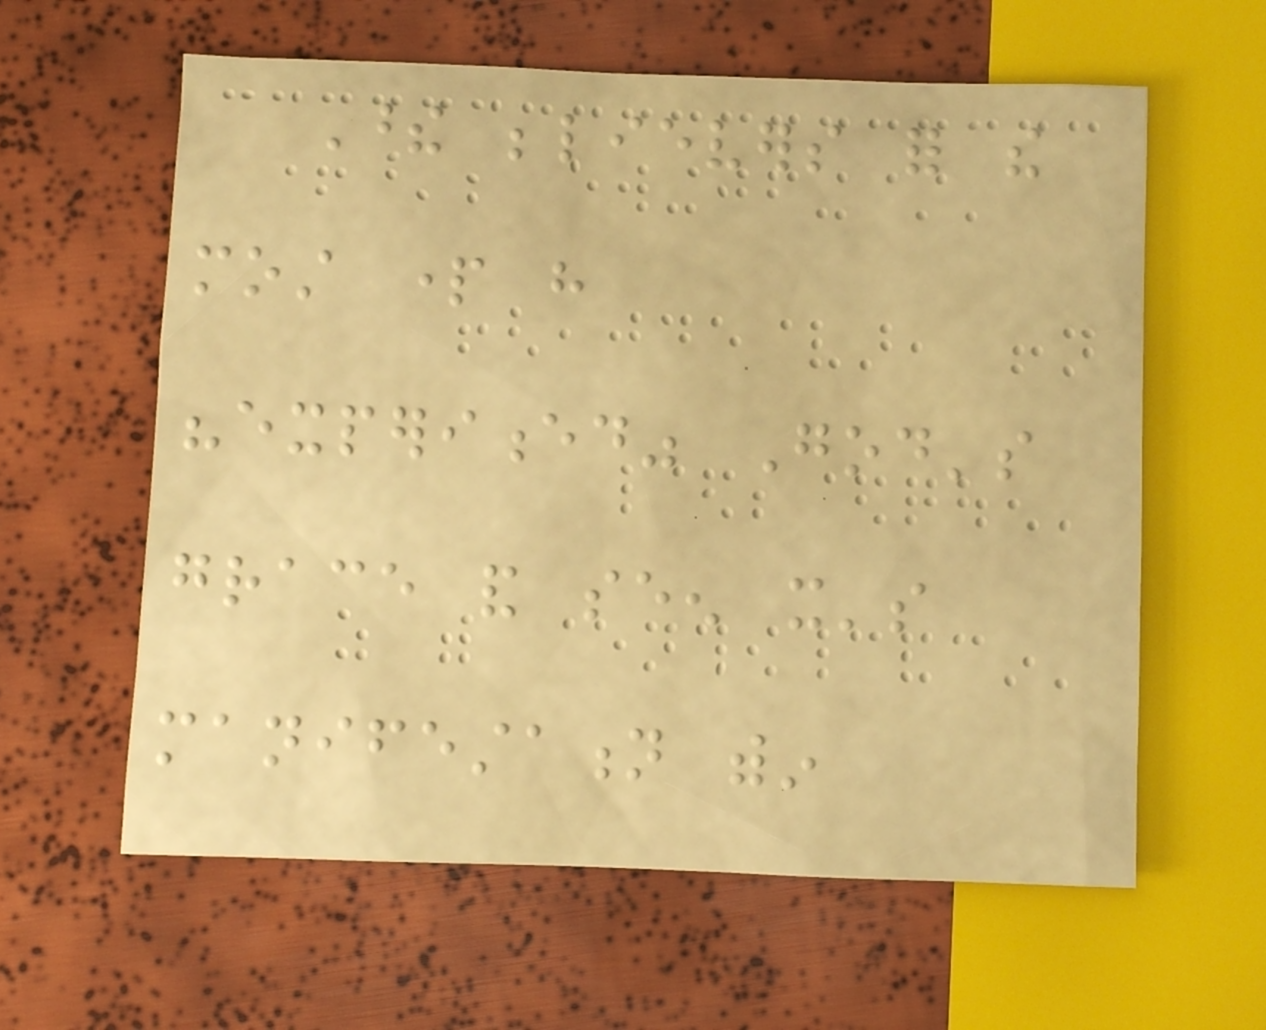These believers for the
most part have
"experienced" God's
grace and seen it's
manifestation within
